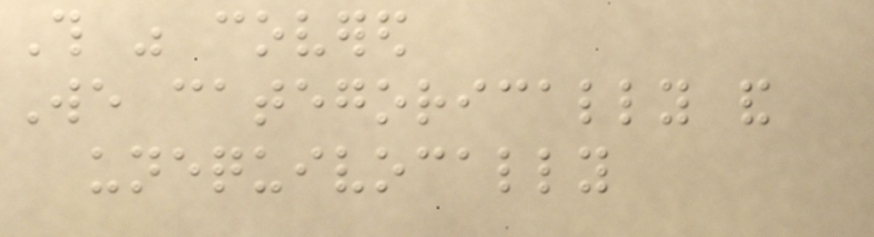This was covered
We categorically and
unequivocally
